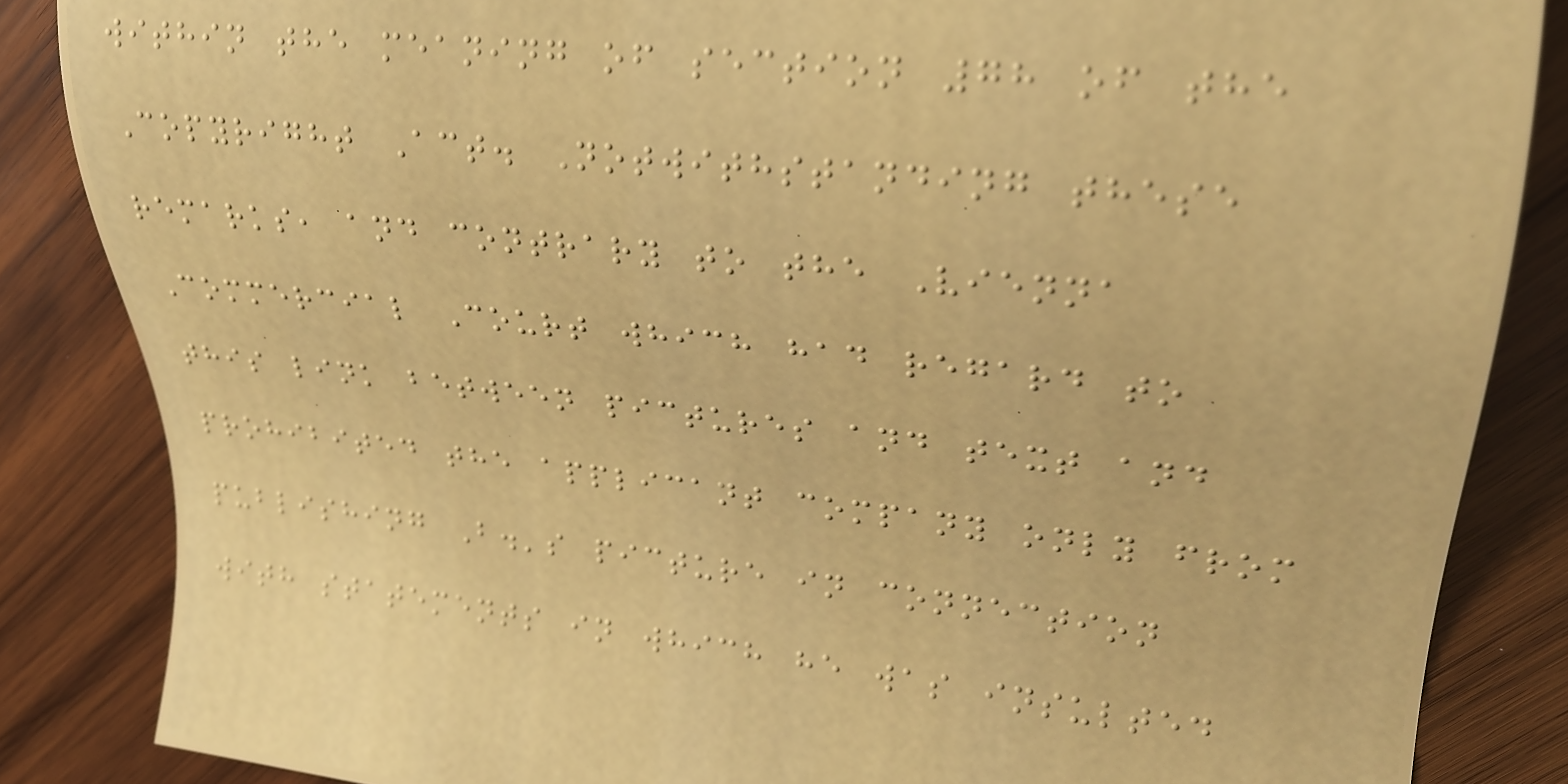within the meaning of section 78 of the
Copyright Act. Notwithstanding these
remarks, and contrary to the Vienna
Commercial Court which had regard to
this link between pictures and text and
prohibited the applicant company only from
publishing B.'s picture in connection
with statements in which he was insulted
